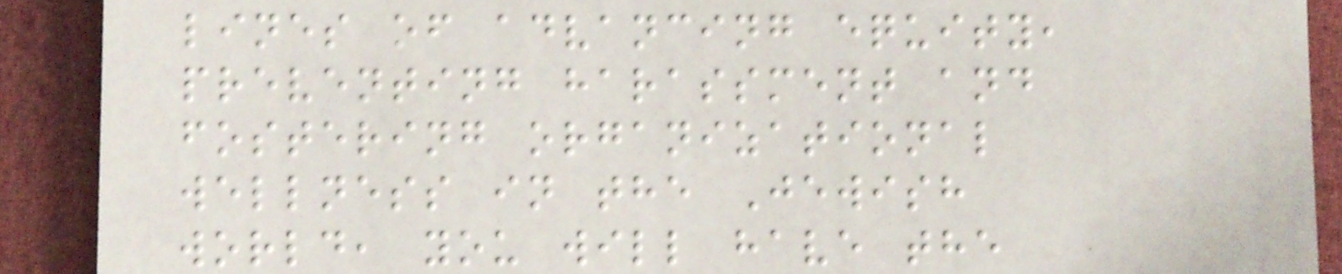lines of advancing equity,
preventing harassment and
fostering organizational
wellness in the Jewish
world, you will have the
